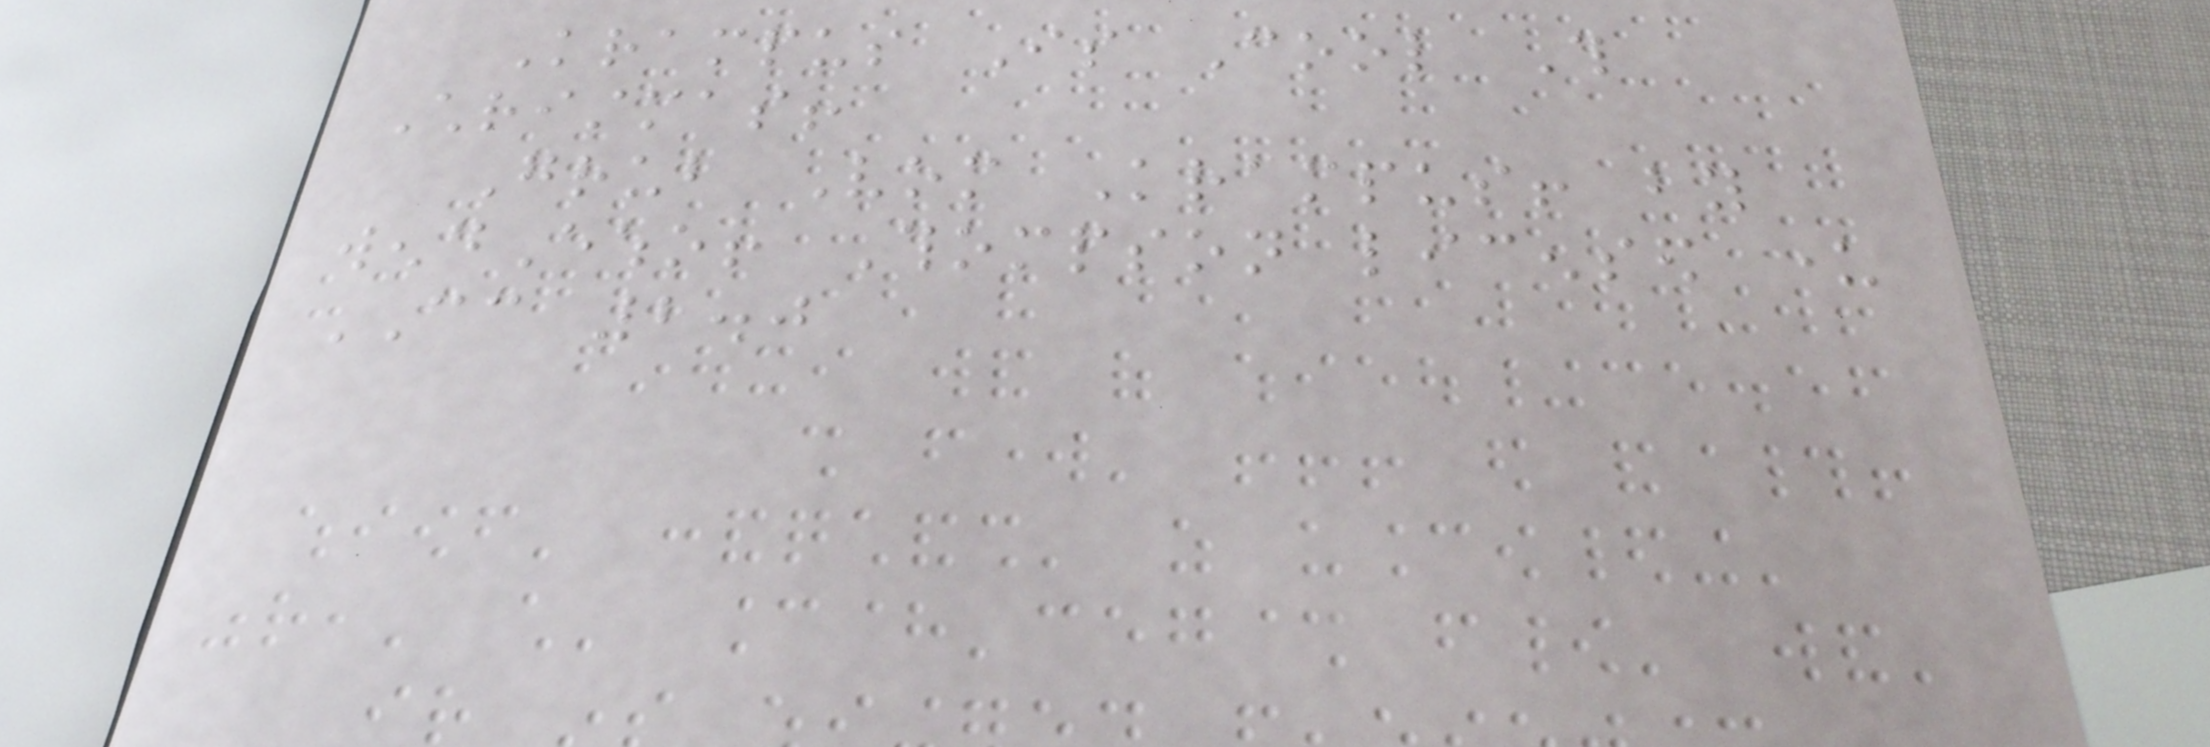Krampus Is Cool This
Christmas!
Grub Vom Krampus! by
wendEwho! Thompson licensed under
CC 2.0
